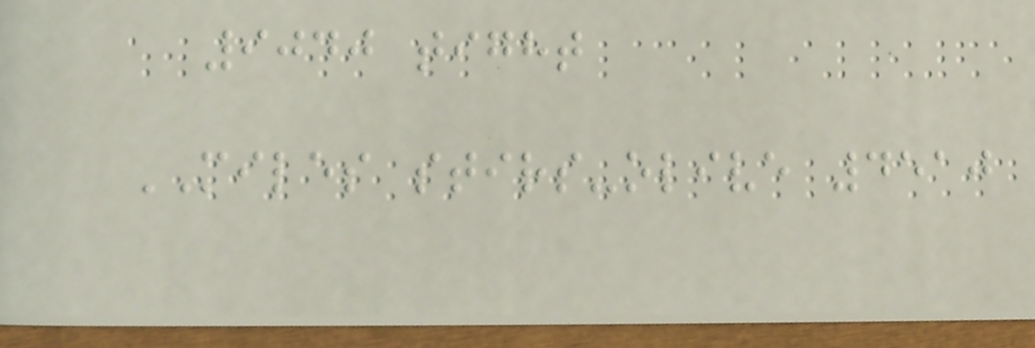9040 tight
MILES stirs-olive 4510
